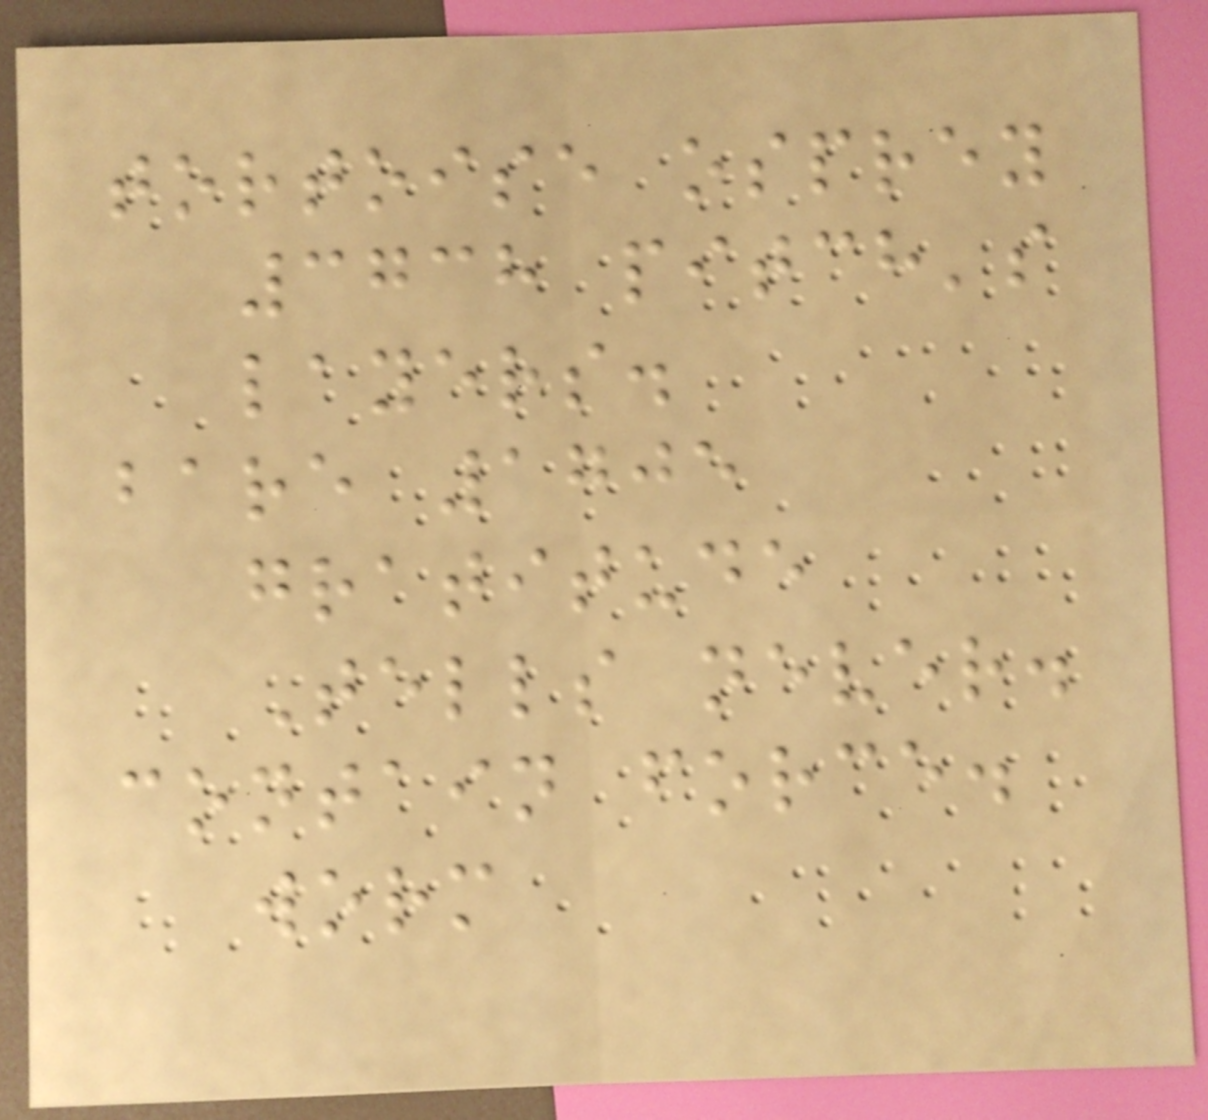tortoise osprey
3738 pitch's
layers.
bare 1705
gratitude
Tells never.
contain force.
worm
